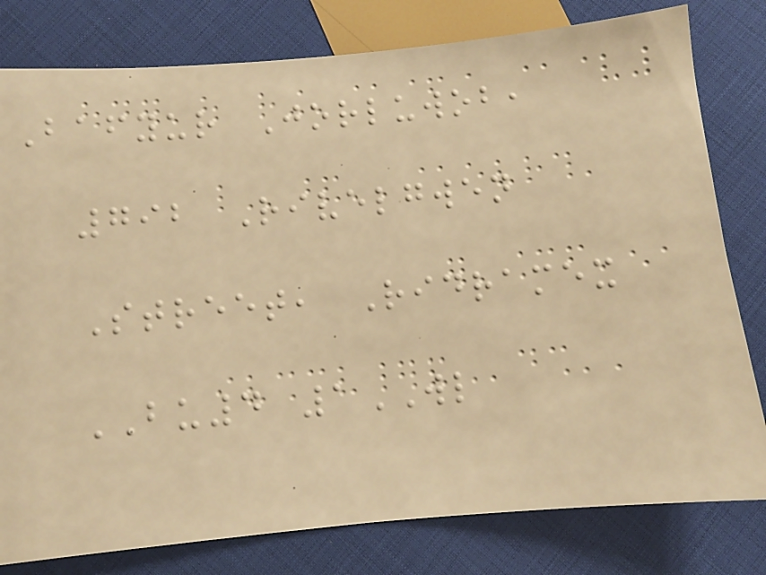Bafyur Jorluwob,
792 Rivelgwen
Street, Ridramex
BU4 1WL
